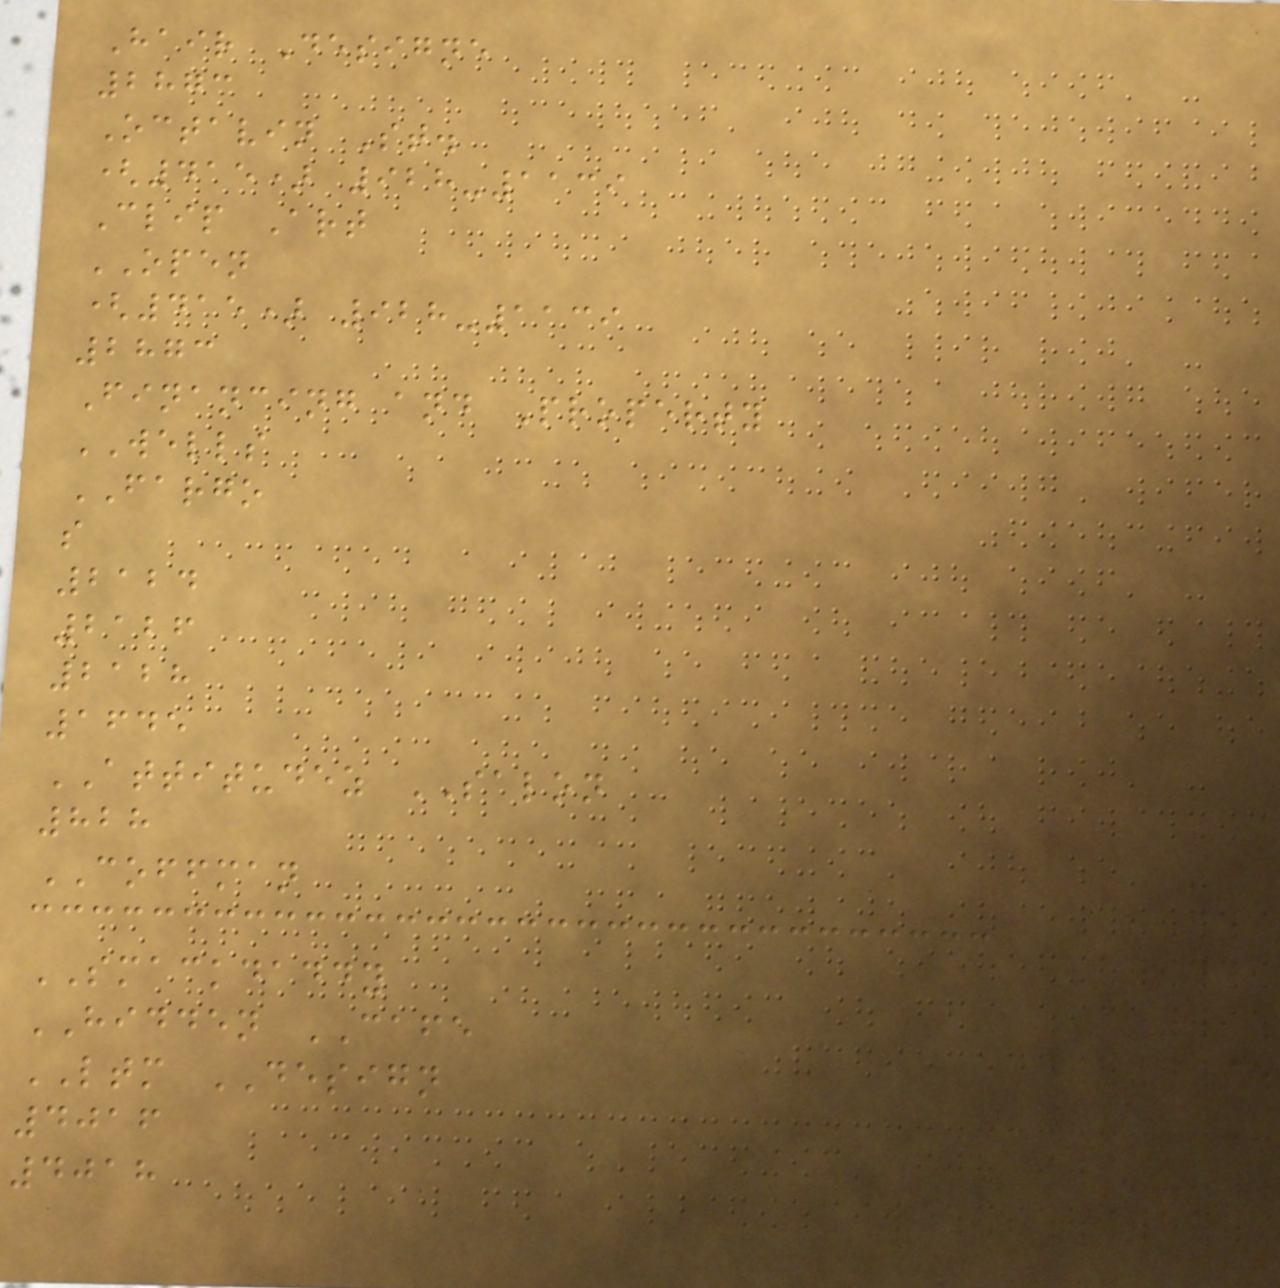Hair Designe
2873
Octavin St.
(415) 928-1139
Clip Art
OPEN
(415) 928-1139
2873
Financing and Property
WELLS
FARGO
s
2124
2126
2128
1645
ATTITUDEZ SALON
828
COFFMAN
SMACKDADDY
HIDDEN CAFE
LTM DESIGN
4016
4018
